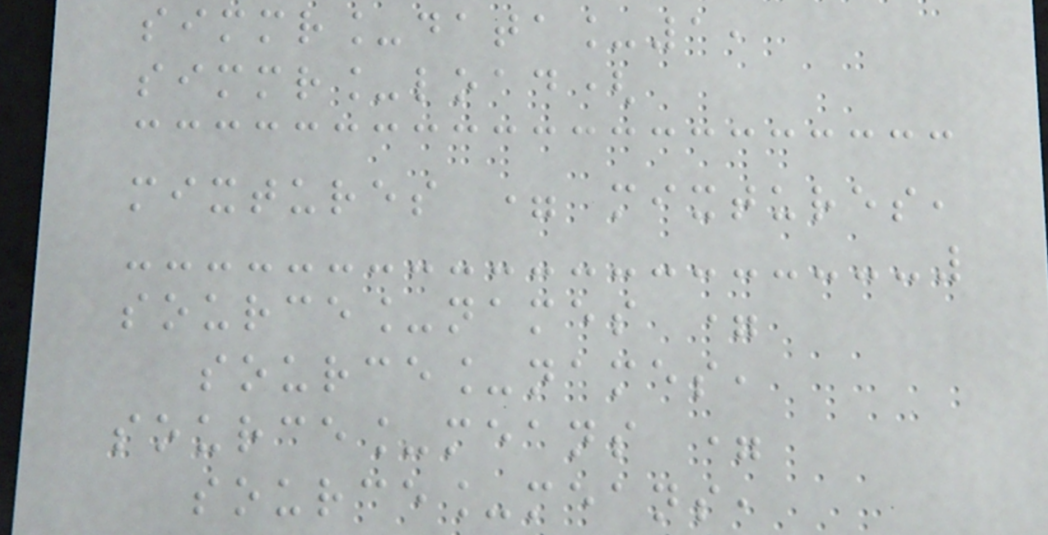simmr_data_1,
simmr_load(
mixtures = mixtures,
source_names =
source_names,
source_means =
source_means,
